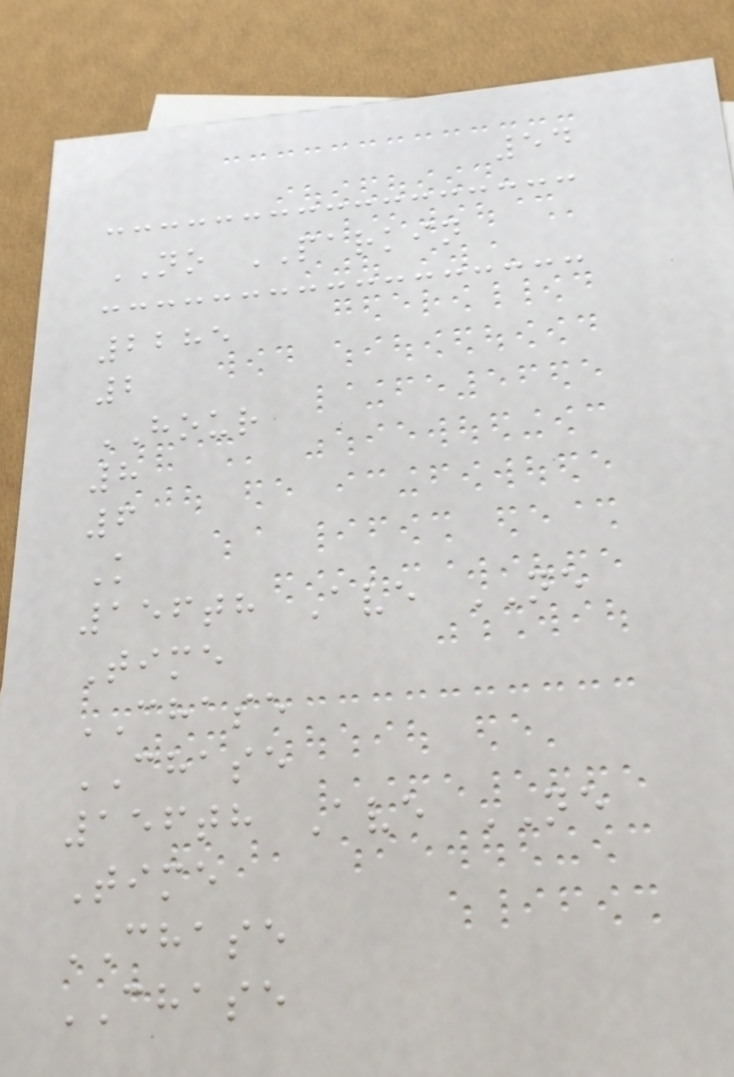54
NO PARKIN
2285
2
HOUR
8
6
K
156th Ave NE
Time
CHASE
CHASE
156th Ave NE
Time
CHASE
CHASE
